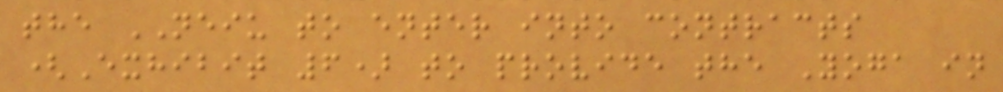the NEIU to enter into contracts
(Exhibit 6) to provide the Yoga in
